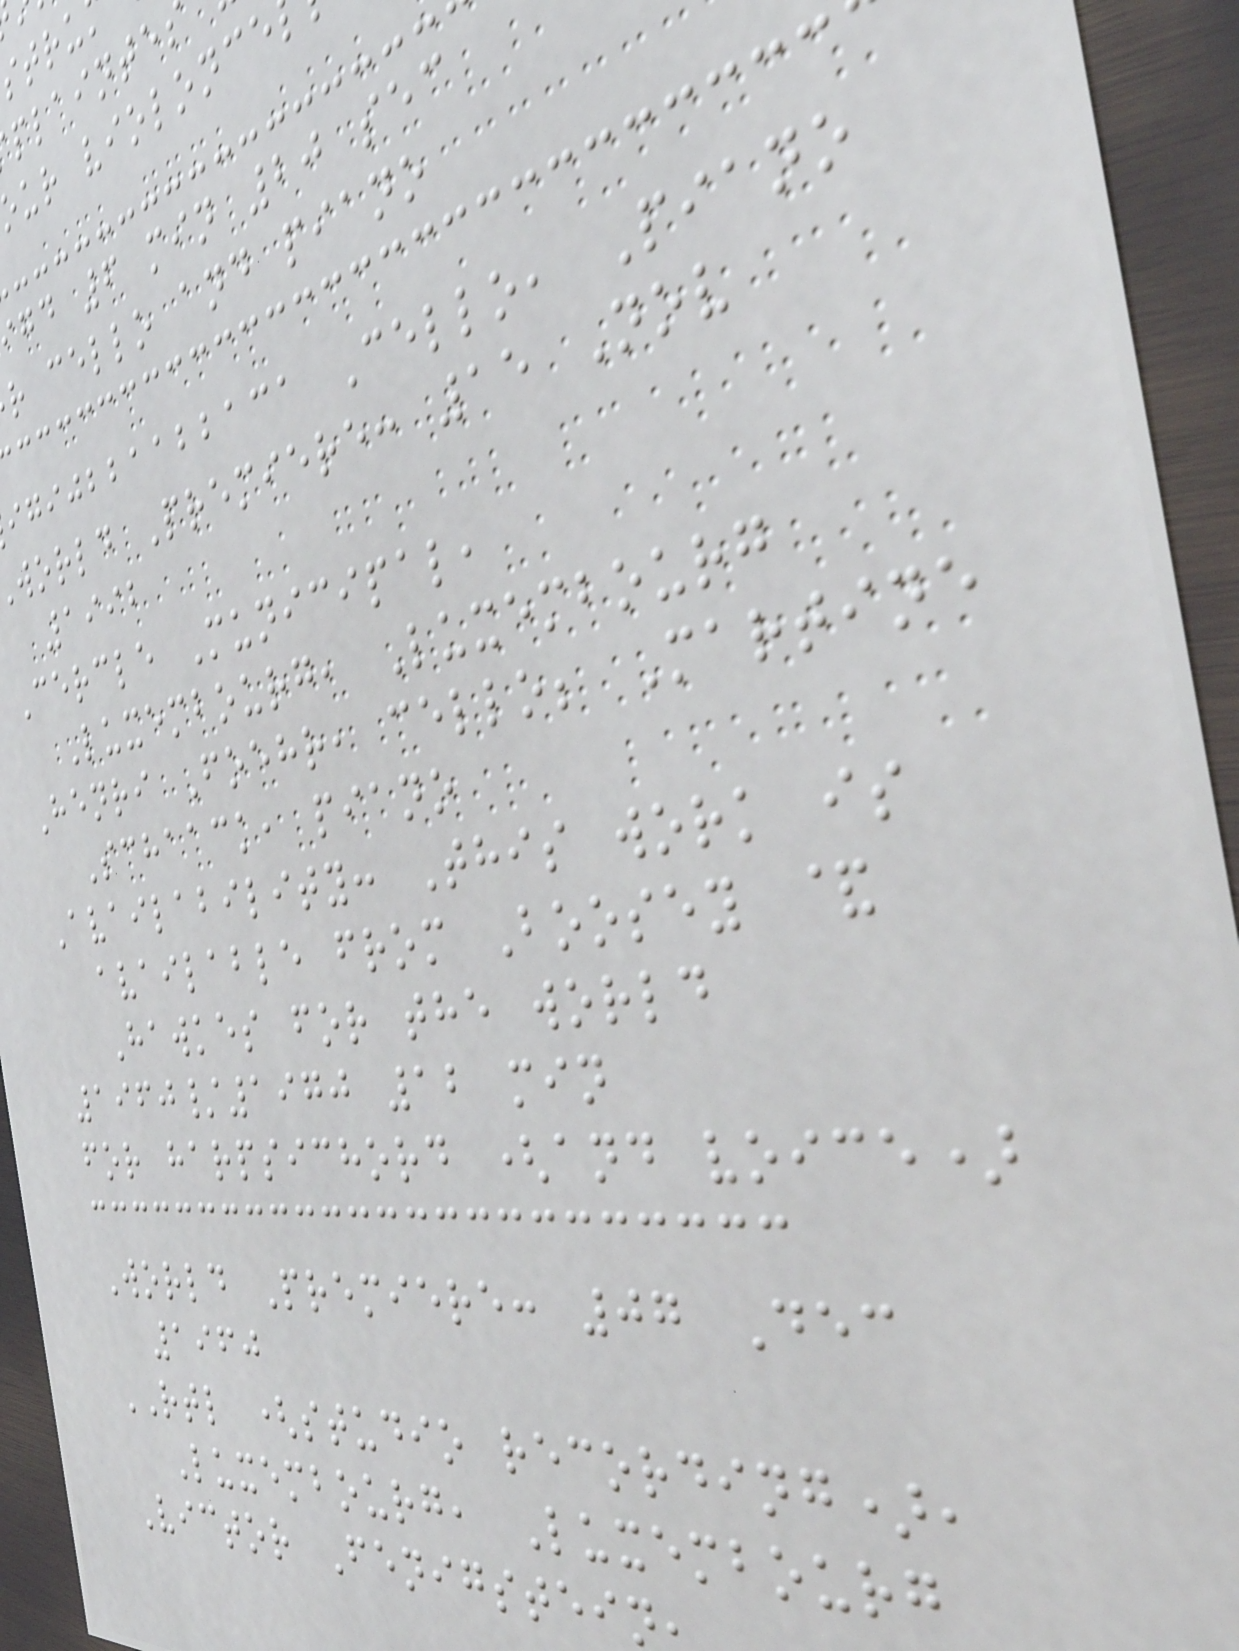ur violonce
gd 6 min 20 sec
r cello and piano
igijbbaabbaca Cello, Piano
world Premiere: 15 Nov
1992
Cercle Municipal,
Luxembourg, Luxembourg
Henri Foehr, cello; Martine
Schaack, piano
Availability: This work is
available from Boosey &
Hawkes for the world
1960/1970 12 min
for harpsichord (and voice)
World Premiere: 07 Dec
1960
RTL (studio recording),
Luxembourg, Luxembourg
Victor Fenigstein
